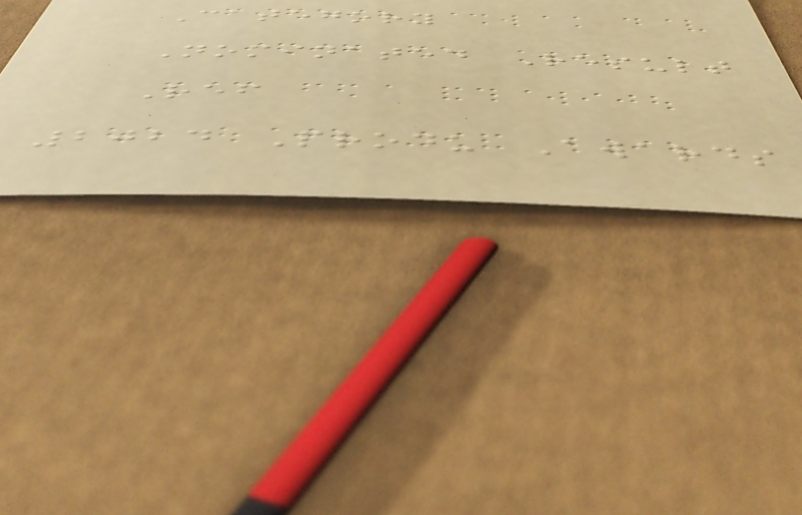Category
Nominated Result
Ref
2024 Produ Awards
